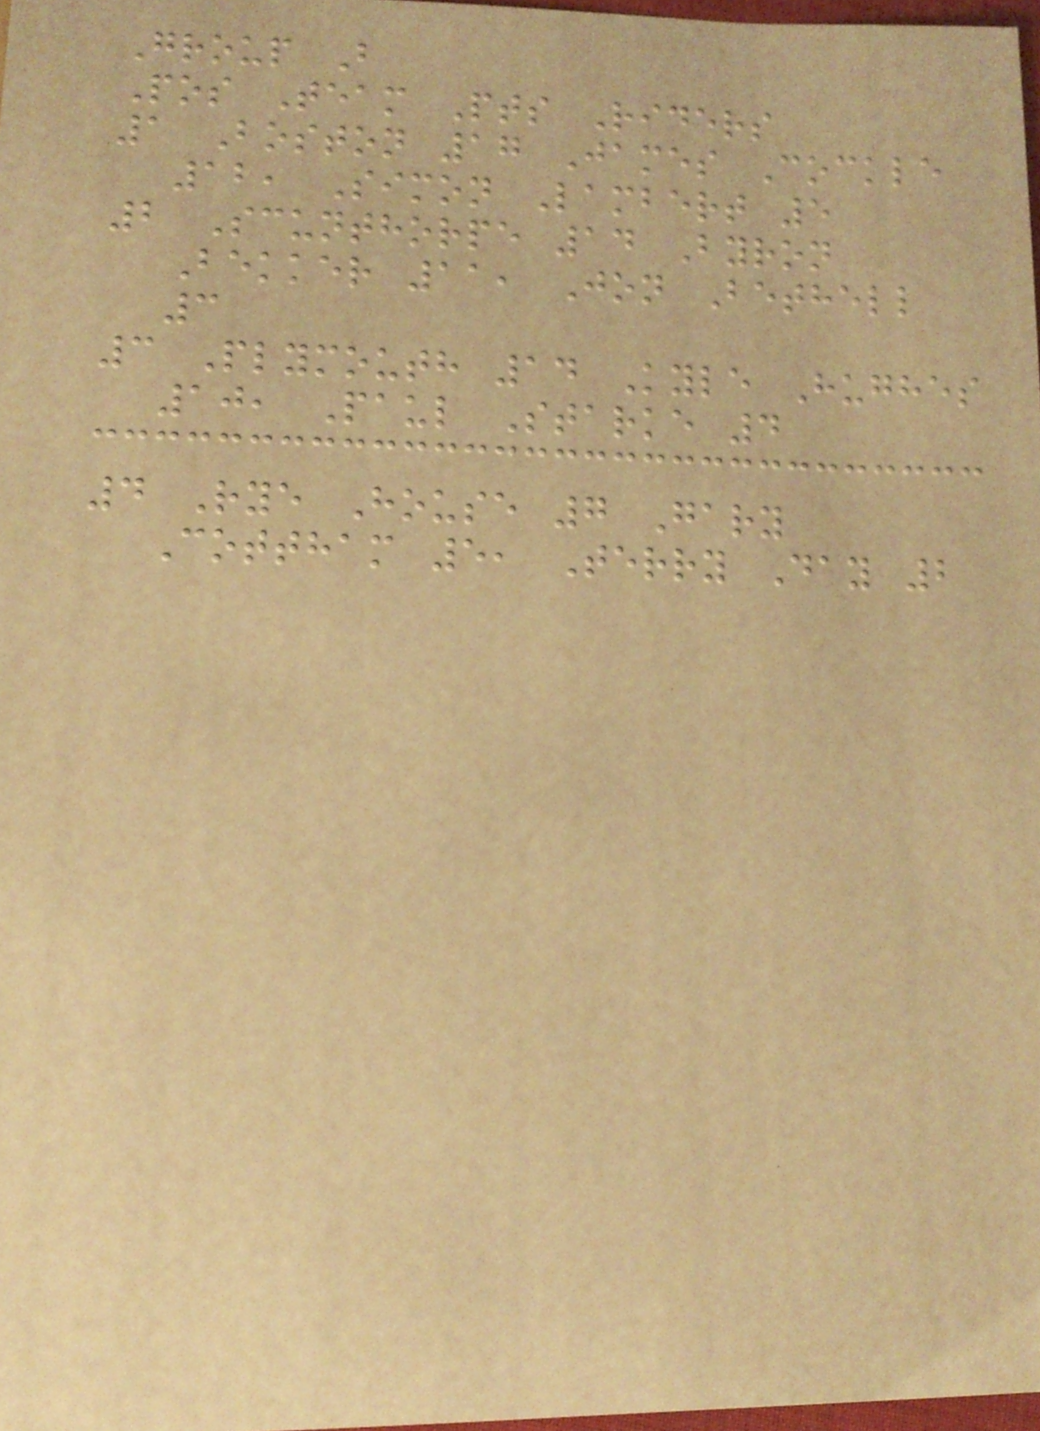Group B
Pos Team Pts Riders
1 Boston 17 James Cockle
12, Simon Lambert 5
2 Scunthorpe 14 Byron
Bekker 11, Jon Bethell
3
3 Plymouth 14 Kyle Hughes
10, Paul Starke 4
4 Rye House 7 Gary
Cottham 5, Terry Day 2
